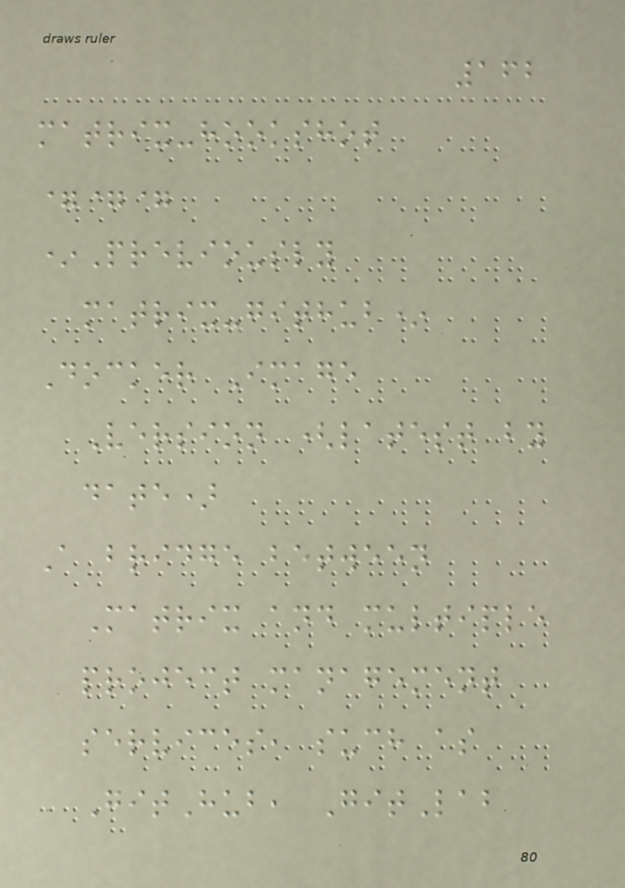162
matrix-hookshot
===
*Previously
matrix-github*
Docker Image
Version (latest by
date)
A bridge between
Matrix and multiple
project management
services, such as
GitHub, GitLab
